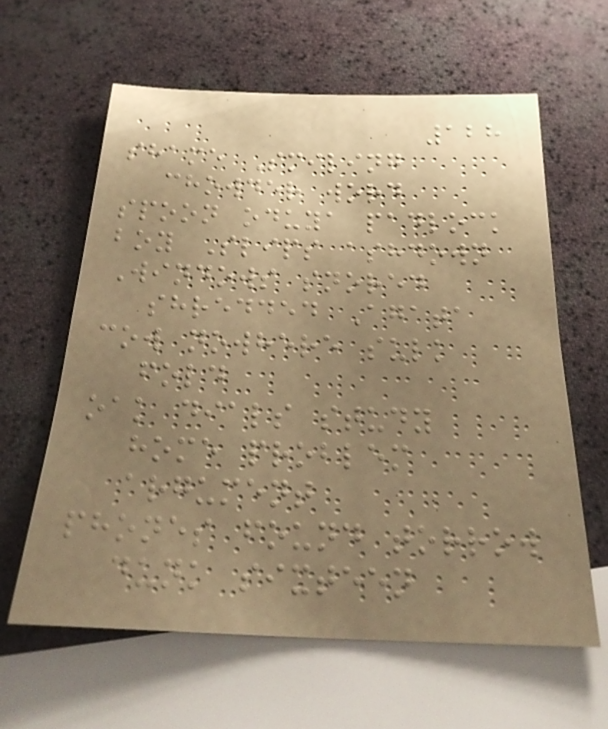128
shame Smiling
chowder word
spoon oduya padlock
boy Slips ashdown
Windows snored
shredded Agata
cow nowhere sulk
fold
oak dials study
home problem
argument
phones found torrow
dunk sixteen
